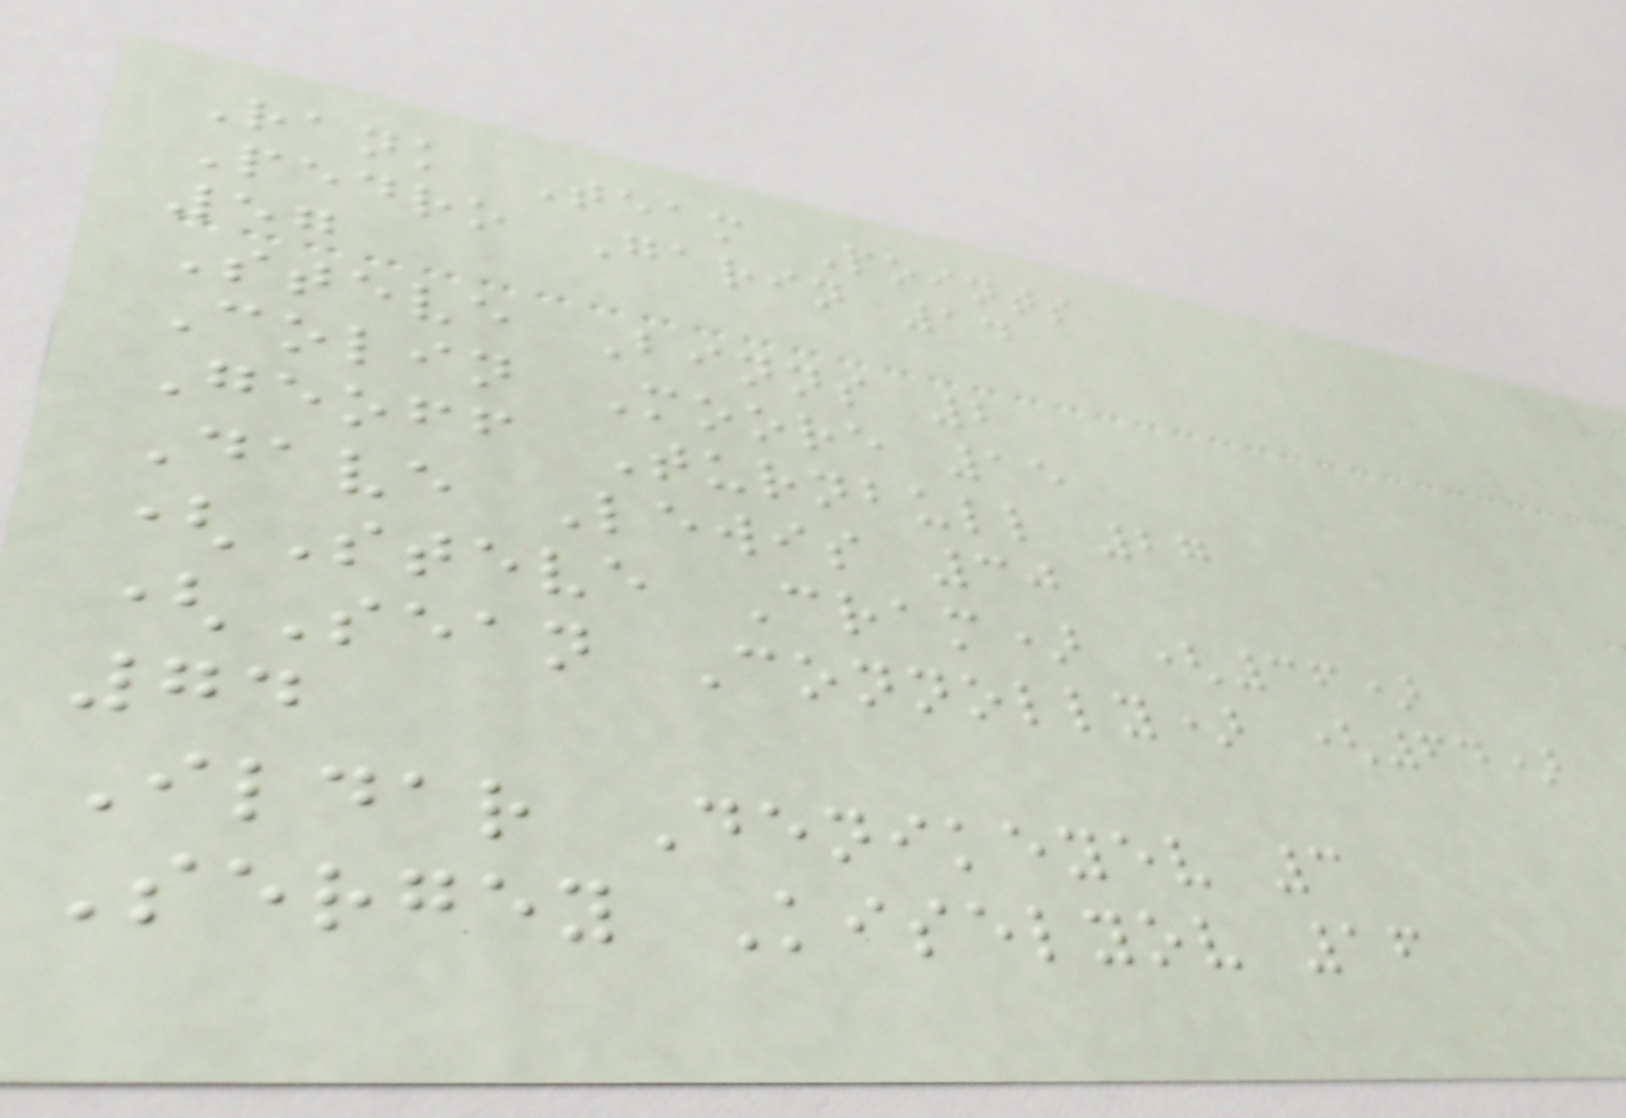Rank Team Points
Pedro Garin 14
57
Steve Binns 2
Colin Moore 15
Geoff Turnbull 27
Dave Lewis 30
(Steve Cram) (36)
(Sean Connolly) (64)
74
Ildar Denikeyev 3
Sergey Kiselyov 16
